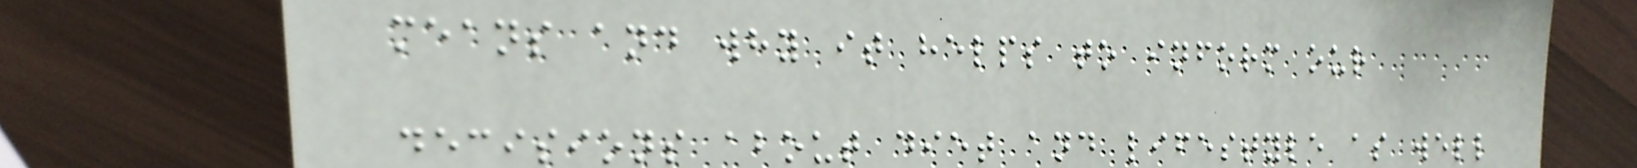means and why it helps to inform our
decisions about diet and lifestyle as well
